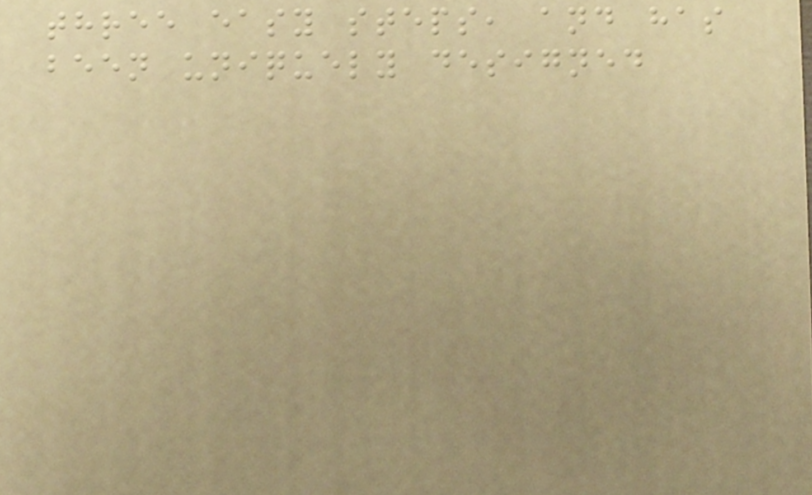three easy steps, and has
been uniquely designed
